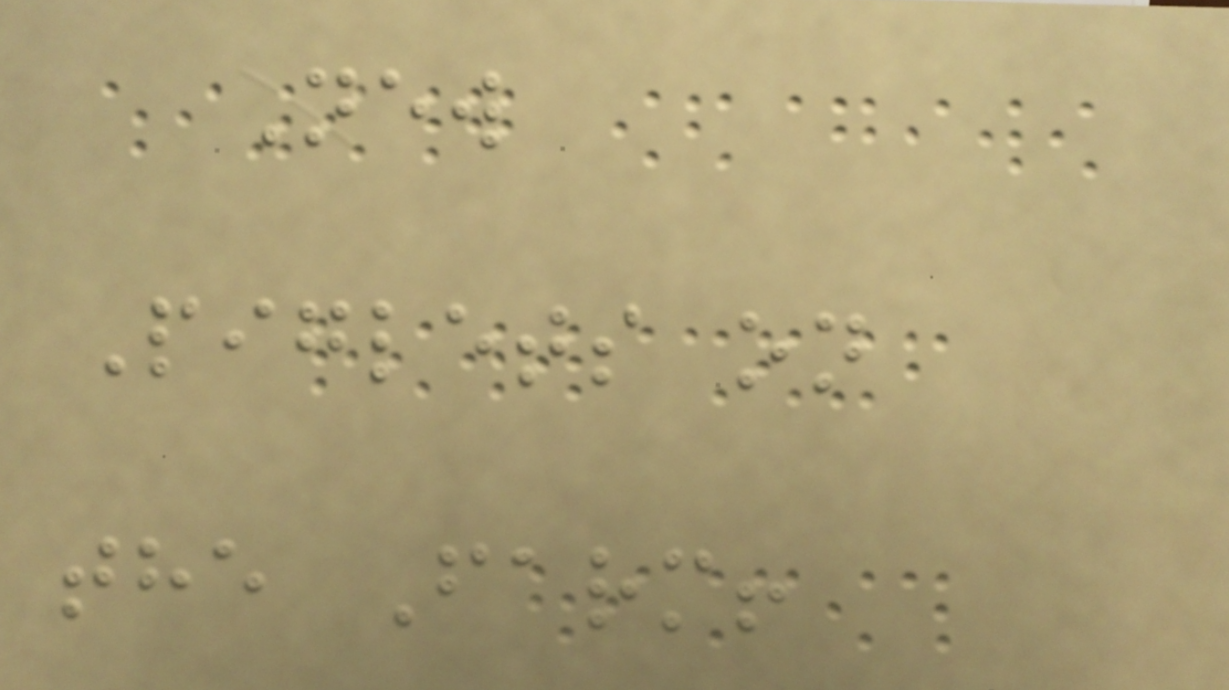New
Piglets on
the Farm!
